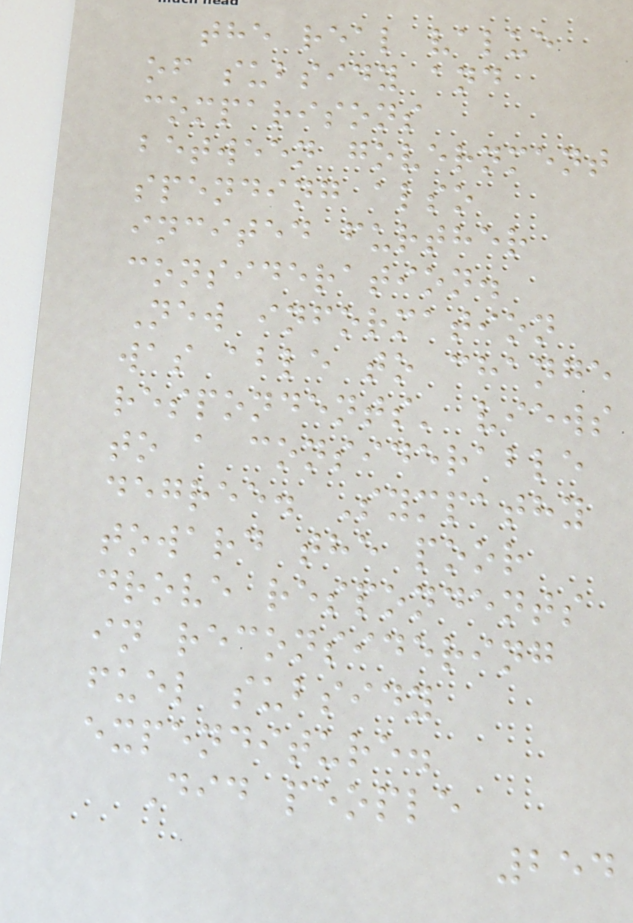the real value
of subsidy and
comparisons
between government
spending also
incited further
consideration.
New information
was able to change
respondents' views
to a considerable
degree. Sympathy
toward the poor
drove respondents
in reconsidering
fuel subsidy
expenditure.
Did people
254
